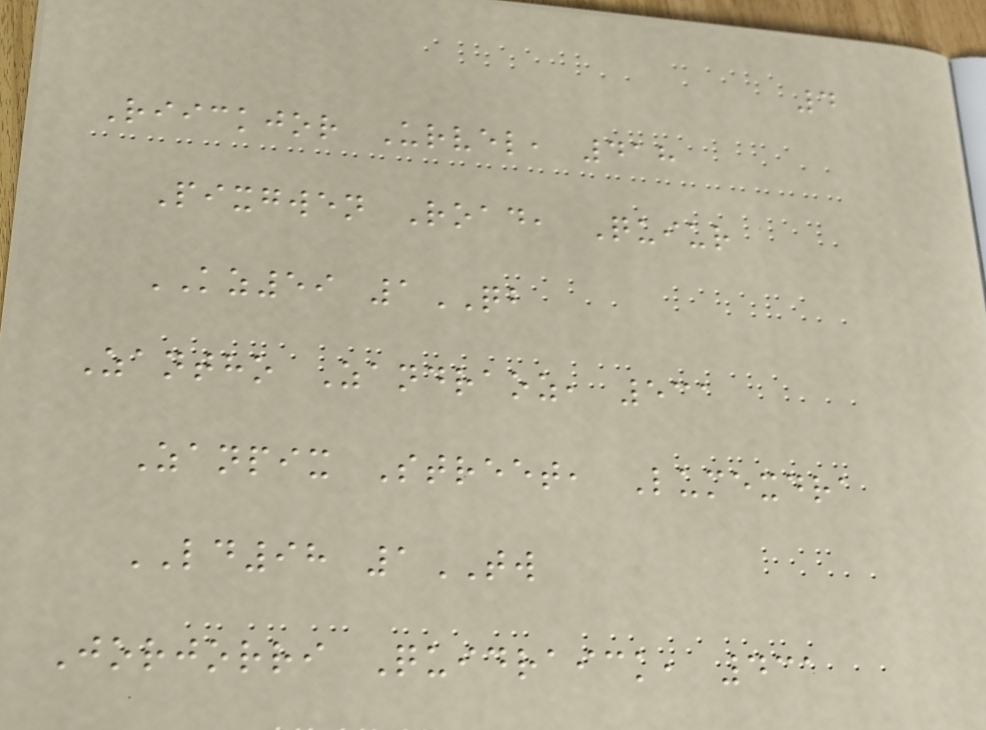4
Riickjor Urvel, 418
Pixgwen Road, Quiur
KZ59 1QB
Zantho Zandraoz, 531
Zanpix Street, Lumexdra
LD98 1TW
Jorjorri Quidraick, 431
